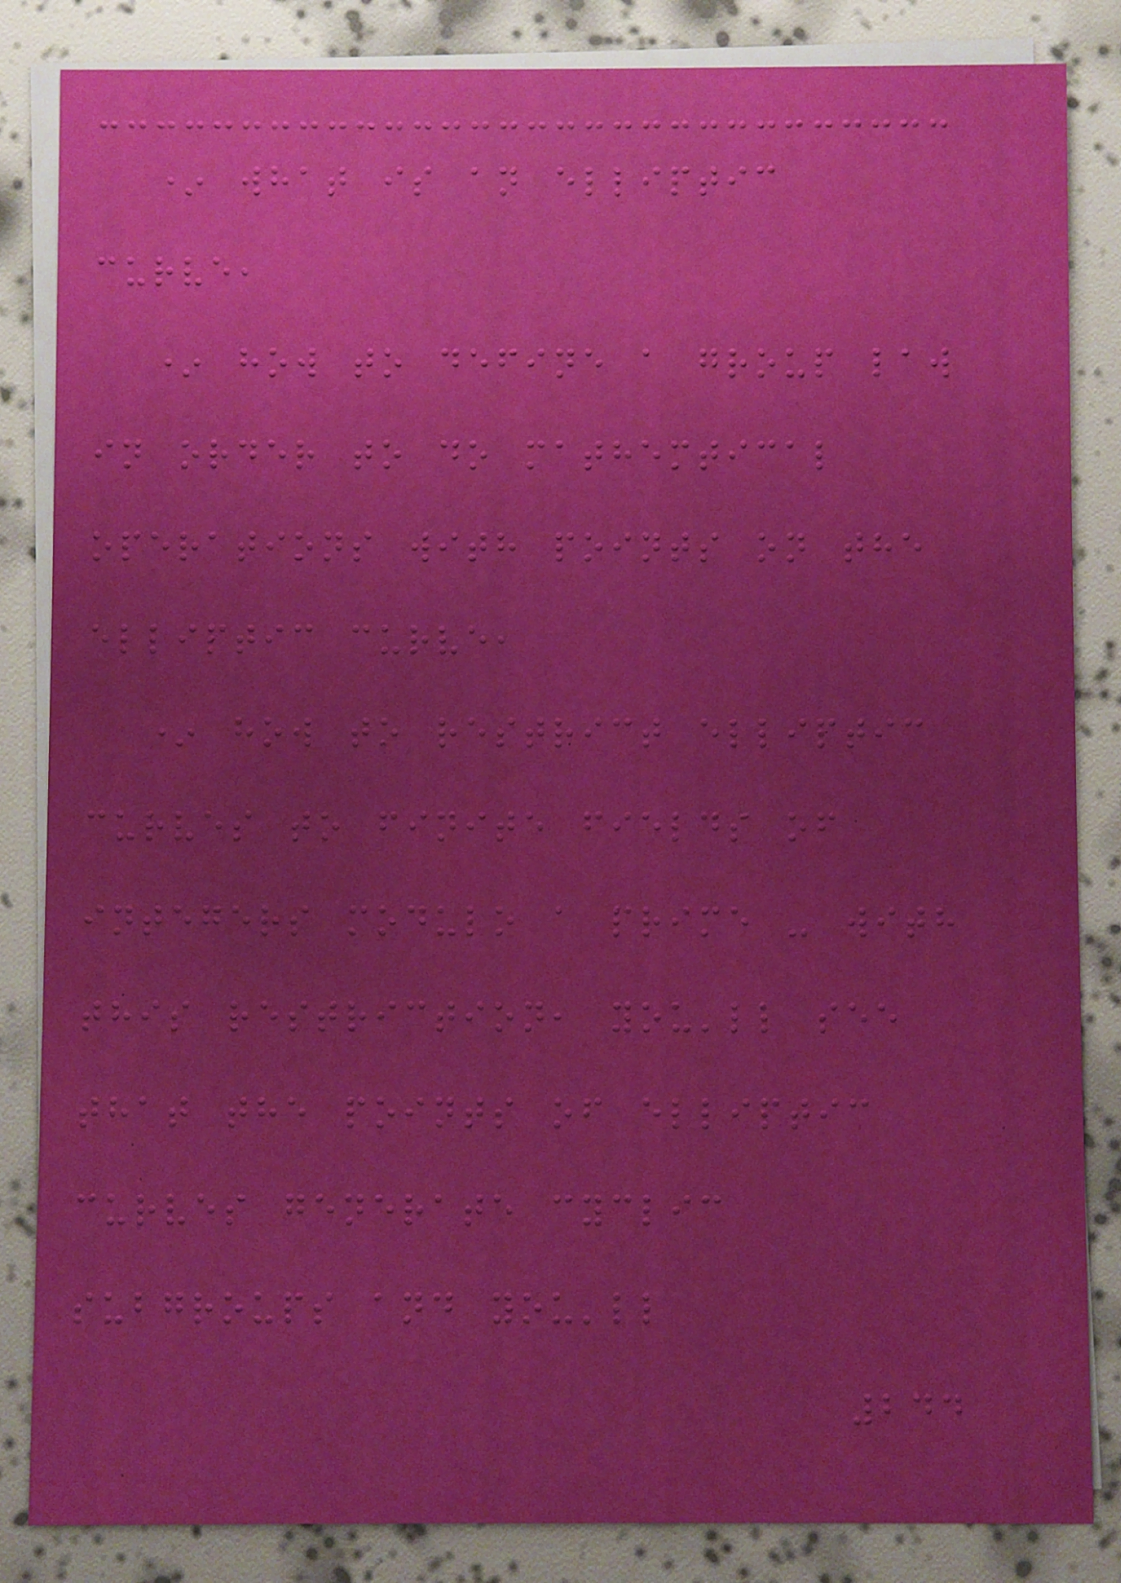* what is an elliptic
curve,
* how to define a group law
in order to do mathemtical
operations with points on the
elliptic curve,
* how to restrict elliptic
curves to finite fields of
integers modulo a prime - with
this restriction, you'll see
that the points of elliptic
curves generate cyclic
subgroups and you'll
244
